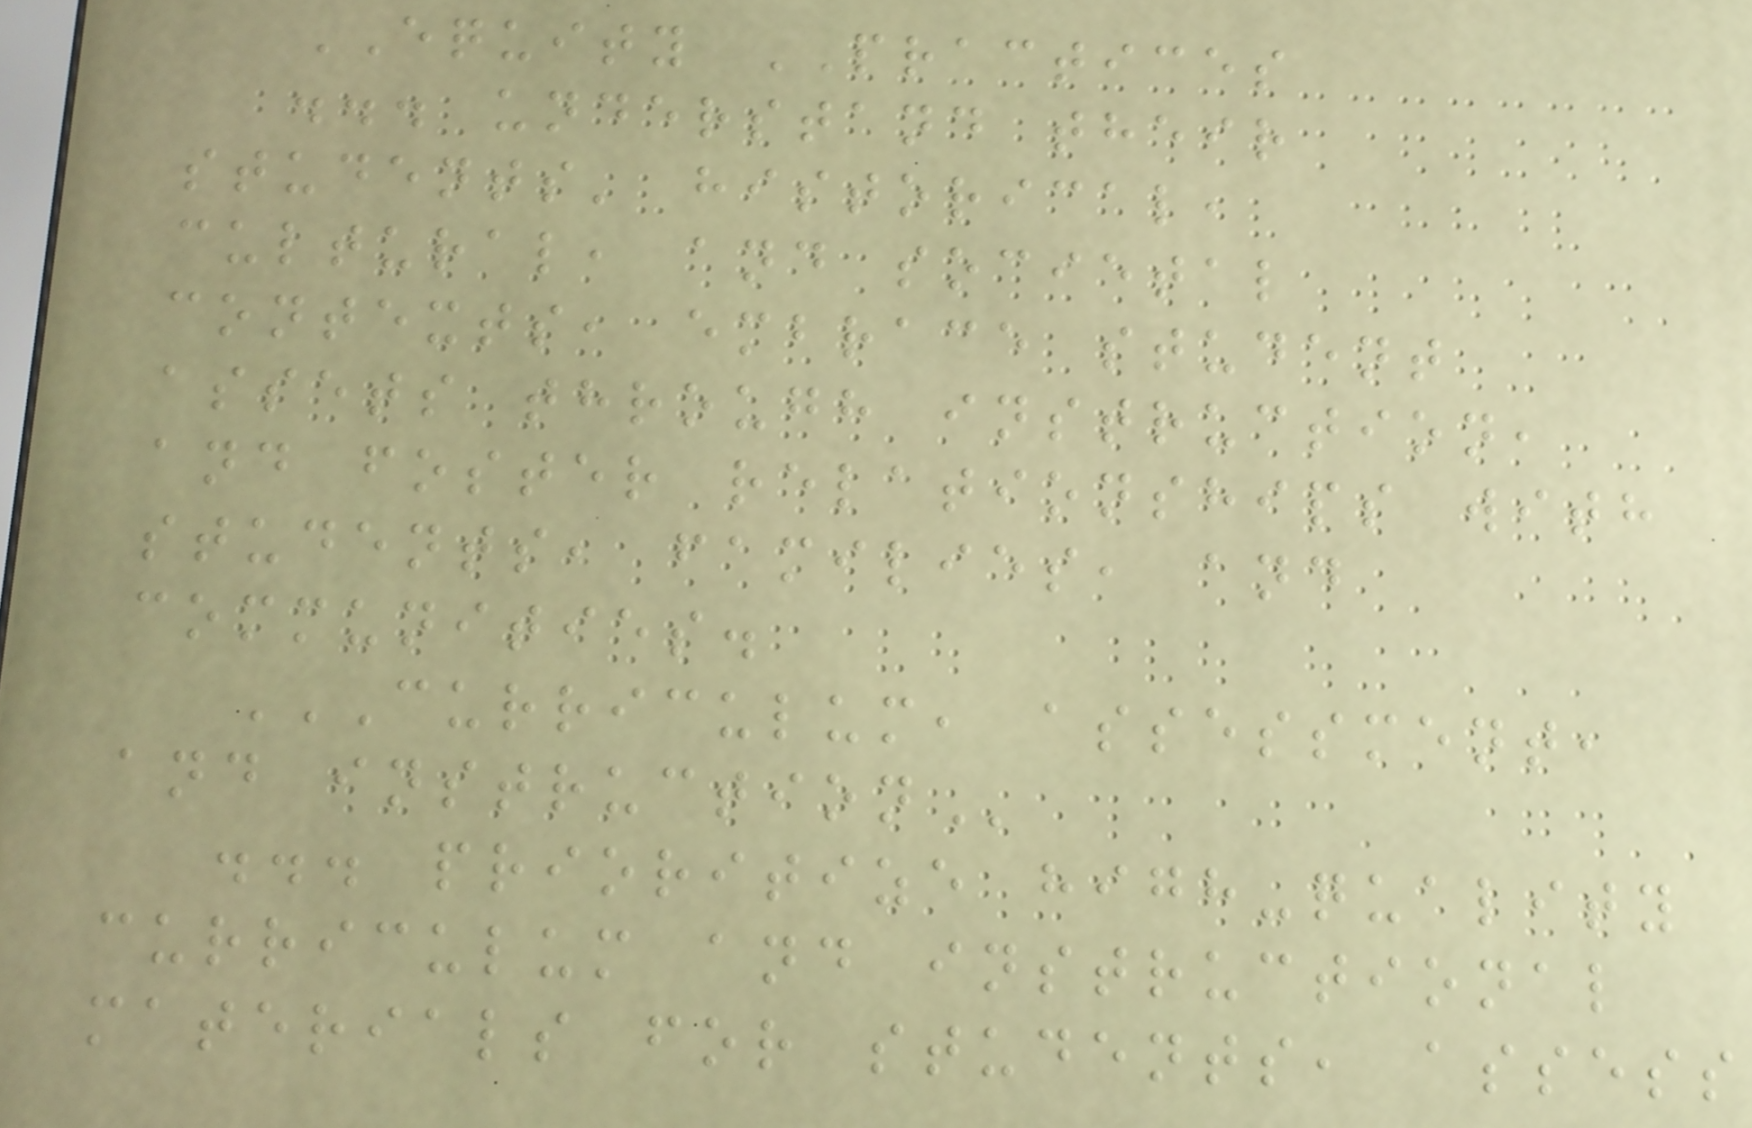EQUITY PRACTICES
... understand their
students' historical,
cultural, and societal
contexts, embrace student
assets through instruction,
and foster relationships with
students, families, and
communities.
CURRICULUM, ASSESSMENT,
AND INSTRUCTION
... prioritize high-quality
curriculum and instructional
materials for students, assess
